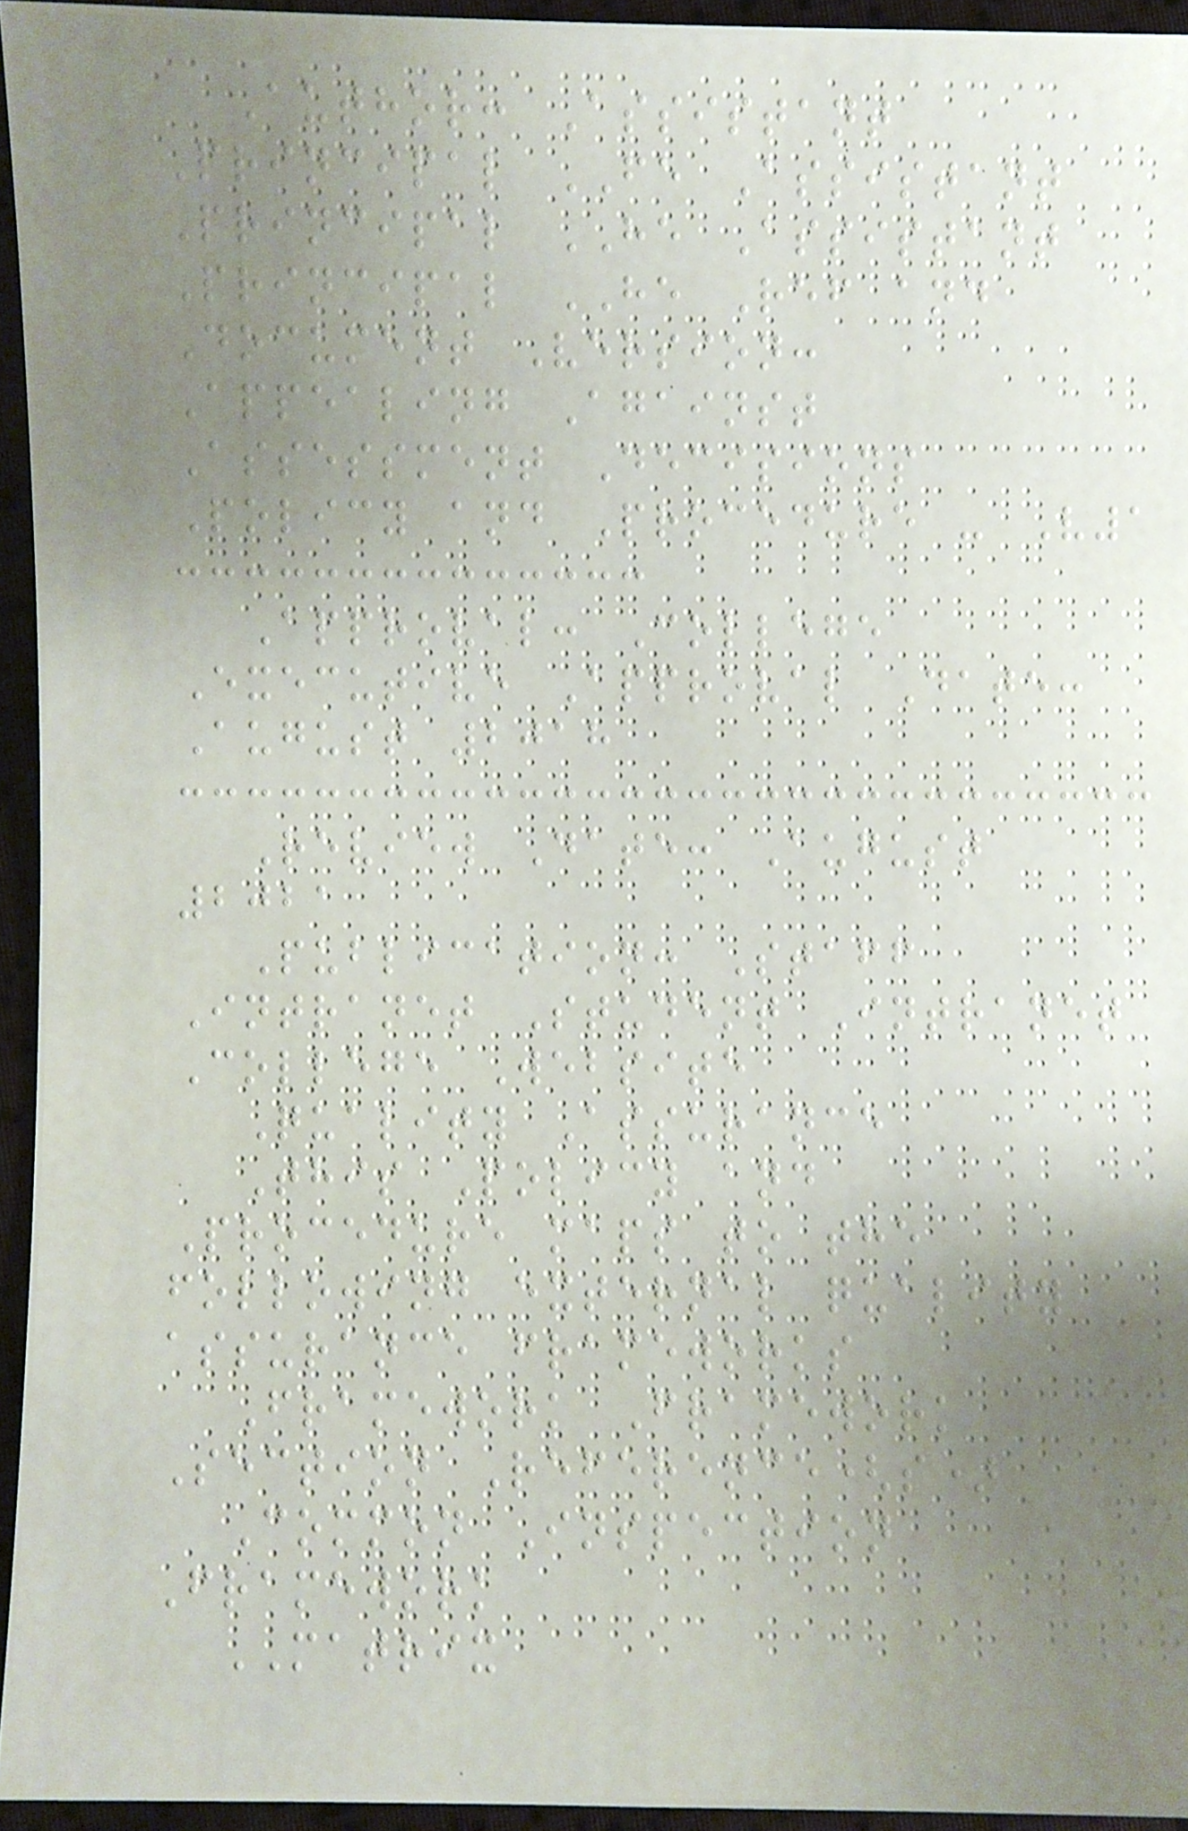Author: Assistant
Principal FE Assistant
Principal HE Assistant
Principal HE Ref and
Document Version:
Appealing Against
Assessment Decisions
Policy and Procedure - V1
Approval: College
Executive Approval Date:
August 2018
Review Date: August
2021
Publication: Staff
Intranet Student Intranet
College Website
Quality Assurance
This Policy and
Procedure maps to the
following external quality
assurance frameworks
Framework Framework
Section Reference(s)
Common Inspection
Framework
MATRIX
